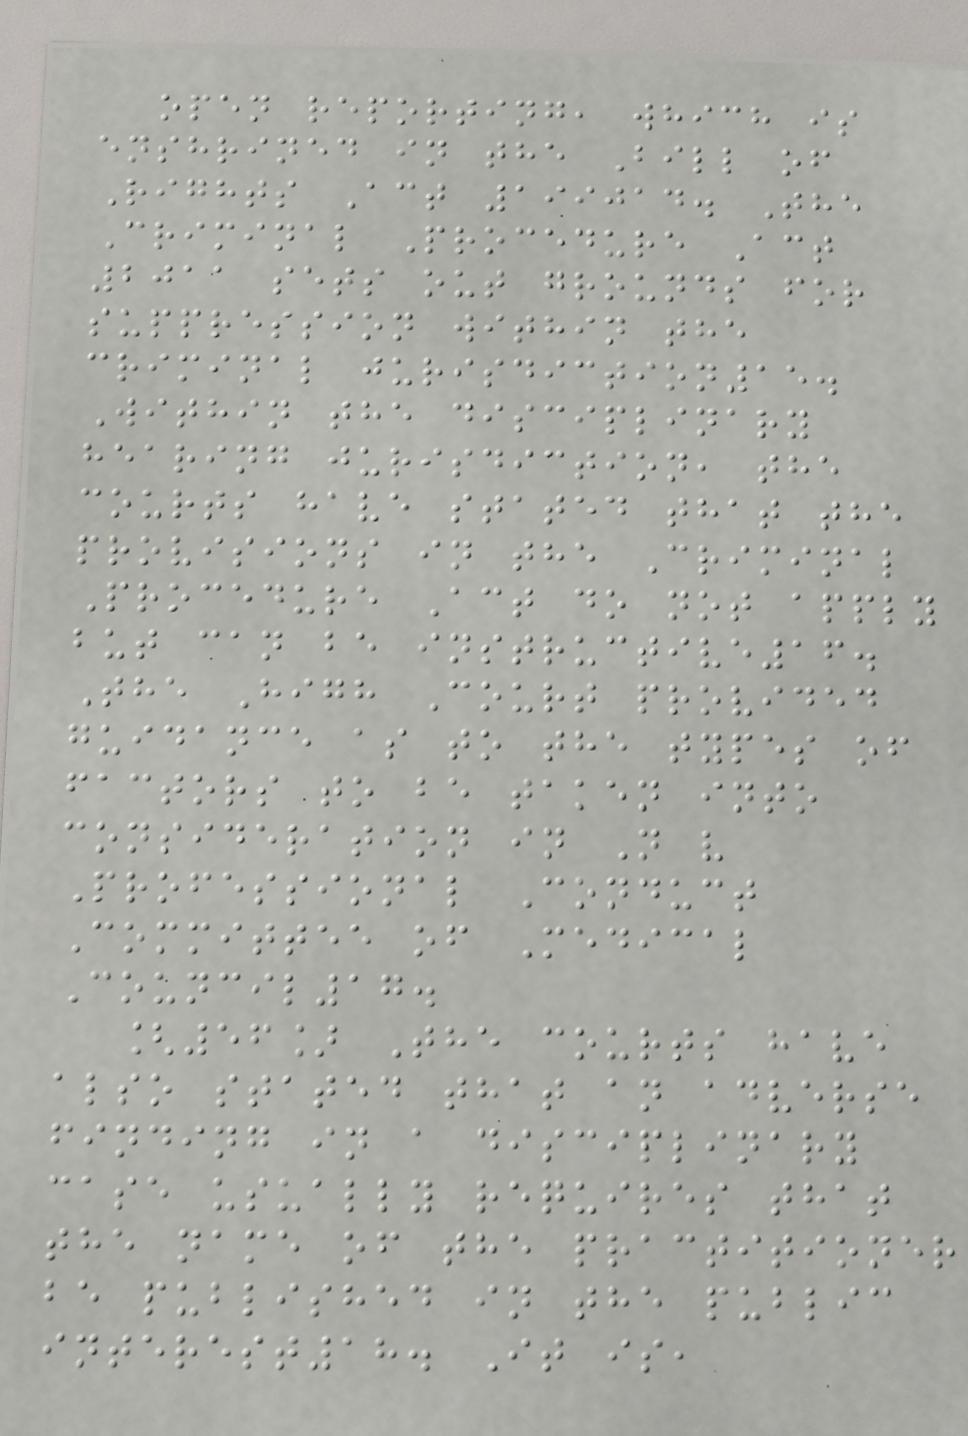open reporting, which is
enshrined in the Bill of
Rights Act 199014. The
Criminal Procedure Act
2011 sets out grounds for
suppression within the
criminal jurisdiction15.
Within the disciplinary
hearing jurisdiction, the
courts have stated that the
provisions in the Criminal
Procedure Act do not apply
but can be instructive16.
The High Court provided
guidance as to the types of
factors to be taken into
consideration in N v
Professional Conduct
Committee of Medical
Council17.
[56] The courts have
also stated that an adverse
finding in a disciplinary
case usually requires that
the name of the practitioner
be published in the public
interest18. It is,
